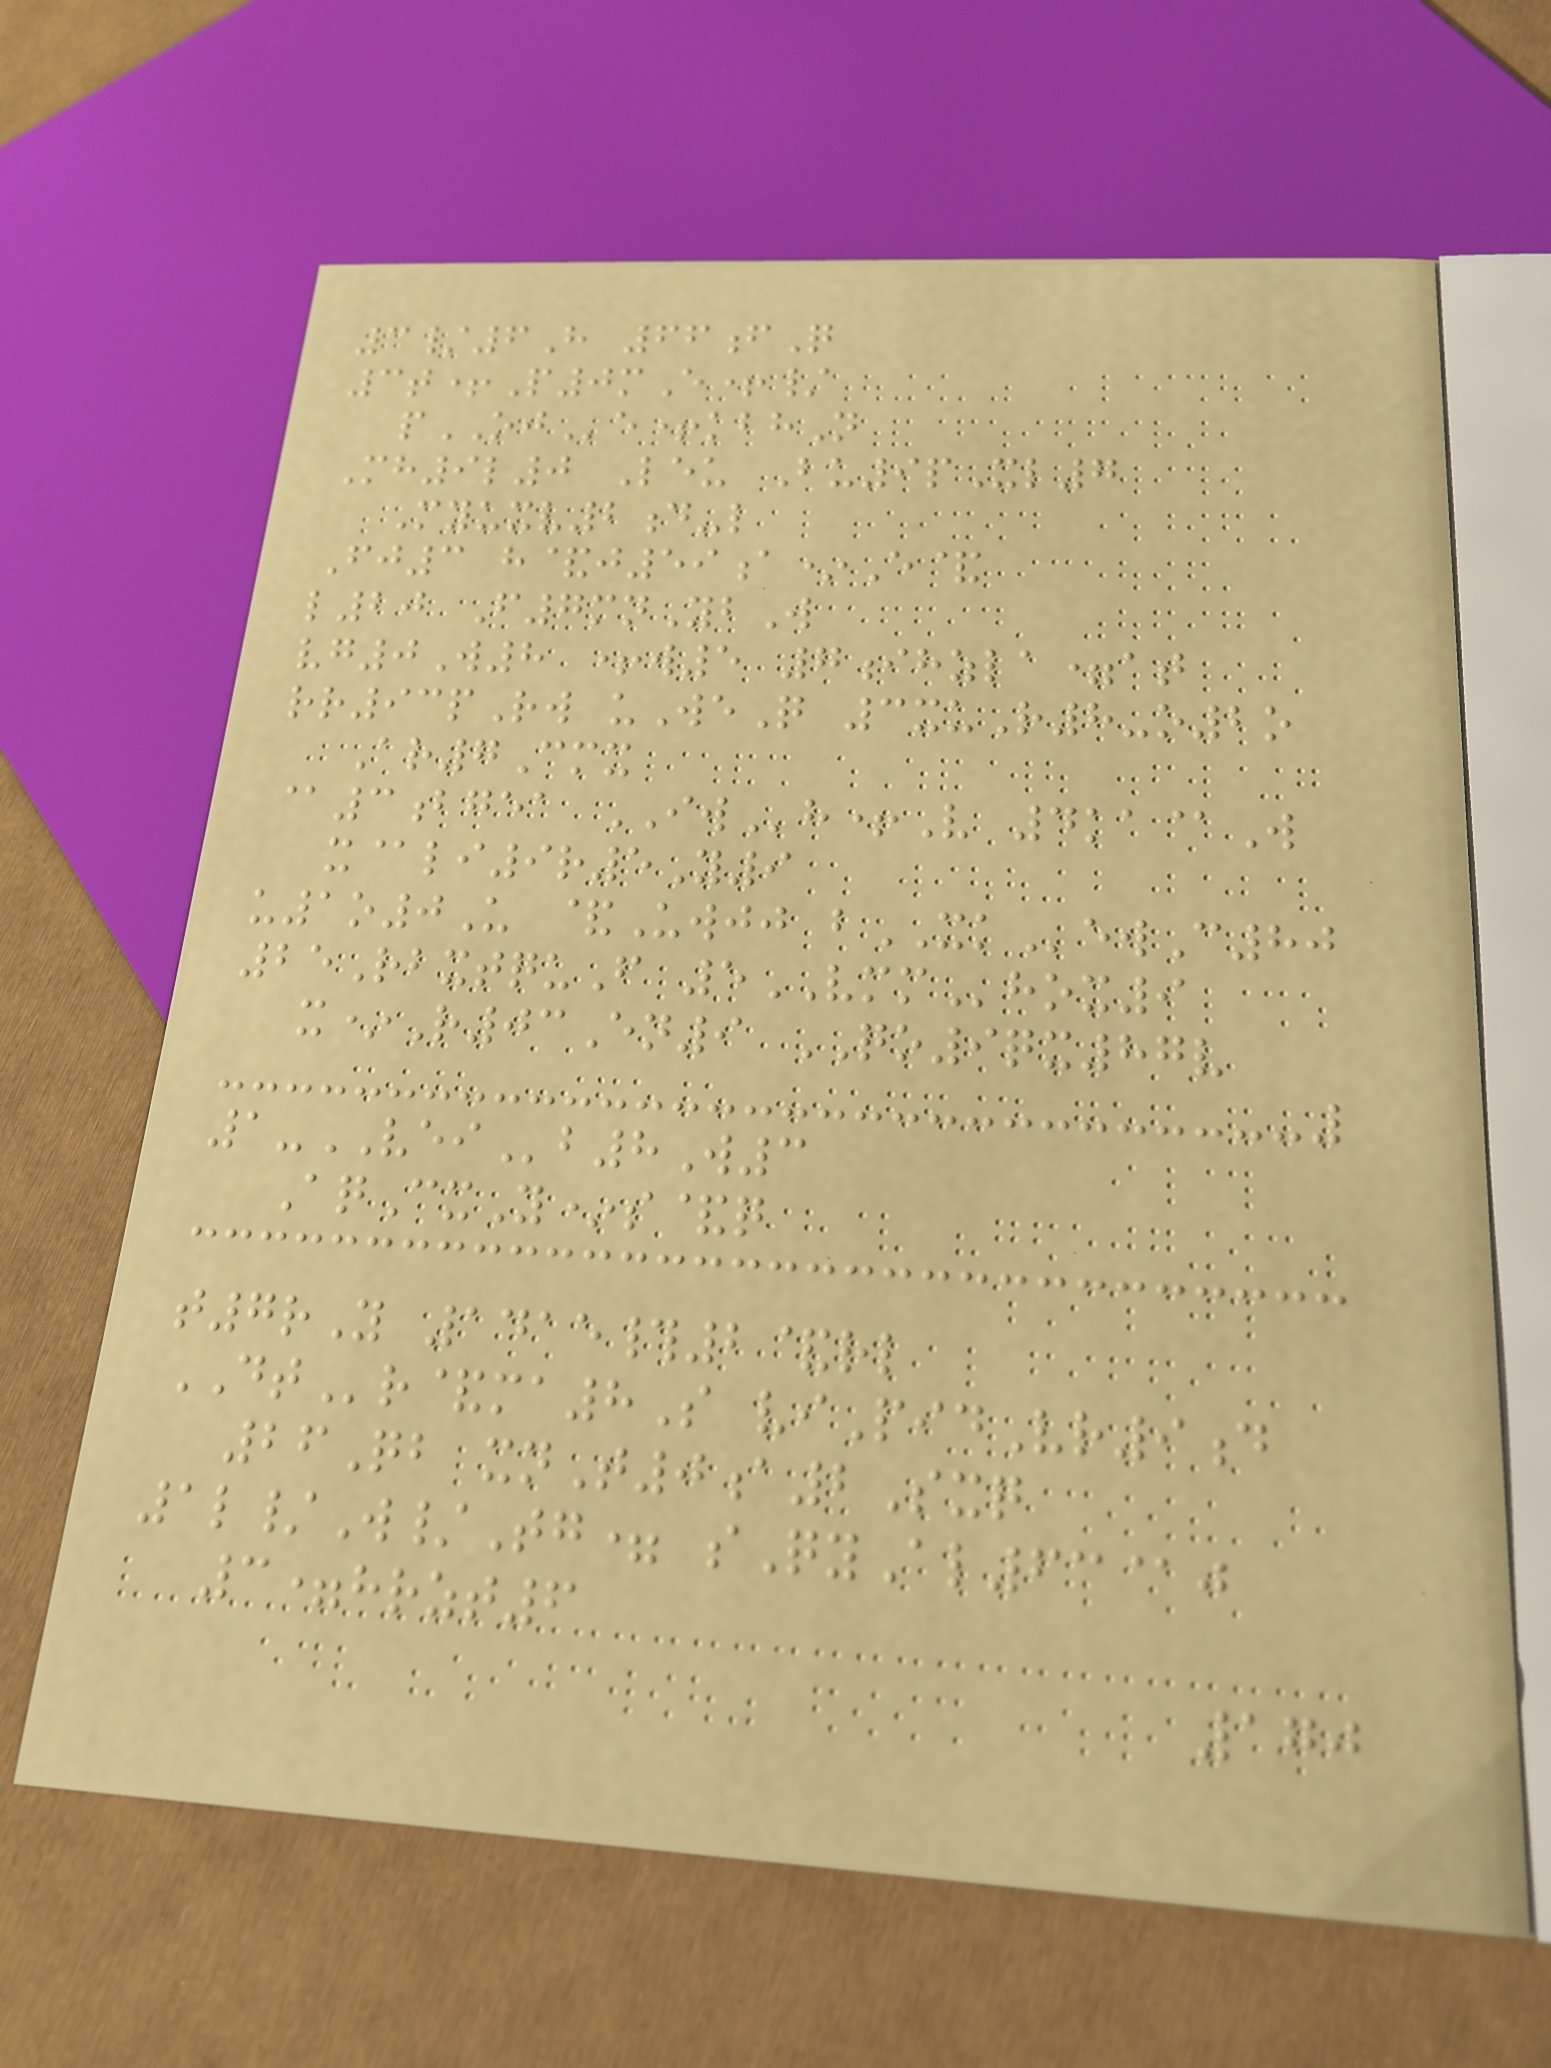3/6H 66fQ
3t+P0mE+/
pOJe+kbhN
Mh9l0 Leu Bu9pXl7
Myuxv2d-l
Fj3 h&j59a*E&
l20 F7mnYbW
vg0W8 +w5 7ihzla=at
rr93pRw uWeQ 3xuR8-o2o
Ar7Cmx
@3bgea IWh+V 4ka@W
x@li9r5Y9
u1o0U &Uwjj bXKewC80
25RbxtquF 5VMMhox9
x*R03En9 QO9qx87v
1-VEIb8W3
AqCxY*s&q
t7rY 1415#2&rl
DTr&ma8S viPidVr9d
26Qb xnT0a2Sxq
1l/W/Tg= sQyAl63@j
3=hrzt6
170
